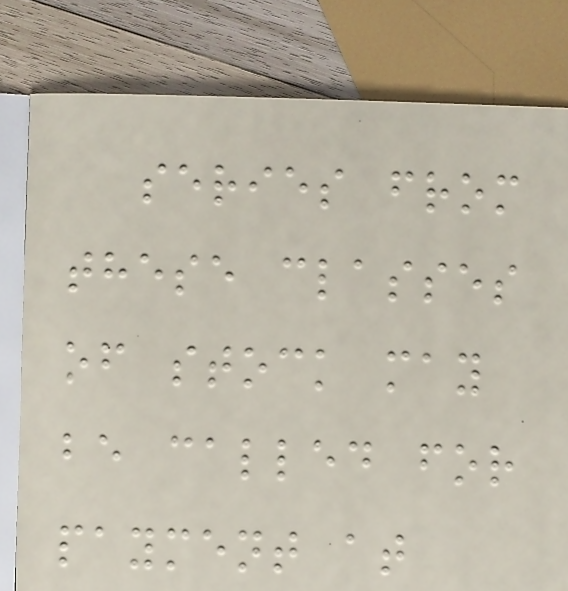series from
these classes
of stock may
be called for
payment at
